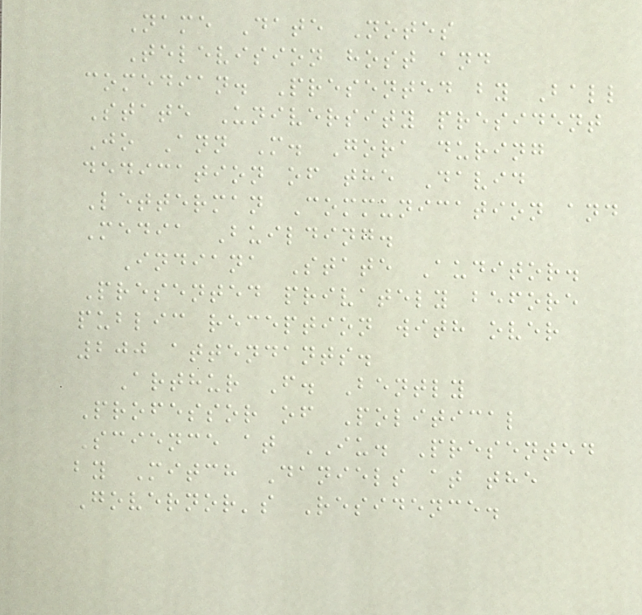Name Date Notes
Television host and
comedian. Presented by Ball
State University president
Jo Ann M. Gora during
dedication of the David
Letterman Communication and
Media Building.
Indiana State Auditor.
Presented privately before
public reception with over
200 attendants.
Arthur F. Bently
Professor of Political
Science at IU. Presented
by Mitch Daniels at the
Governor's Residence.
